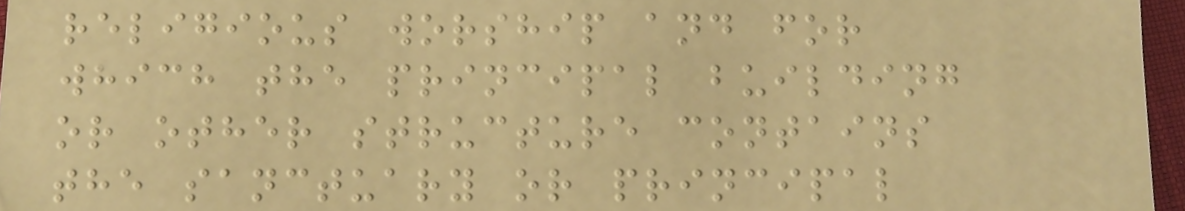religious worship and for
which the principal building
or other structure contains
the sanctuary or principal
